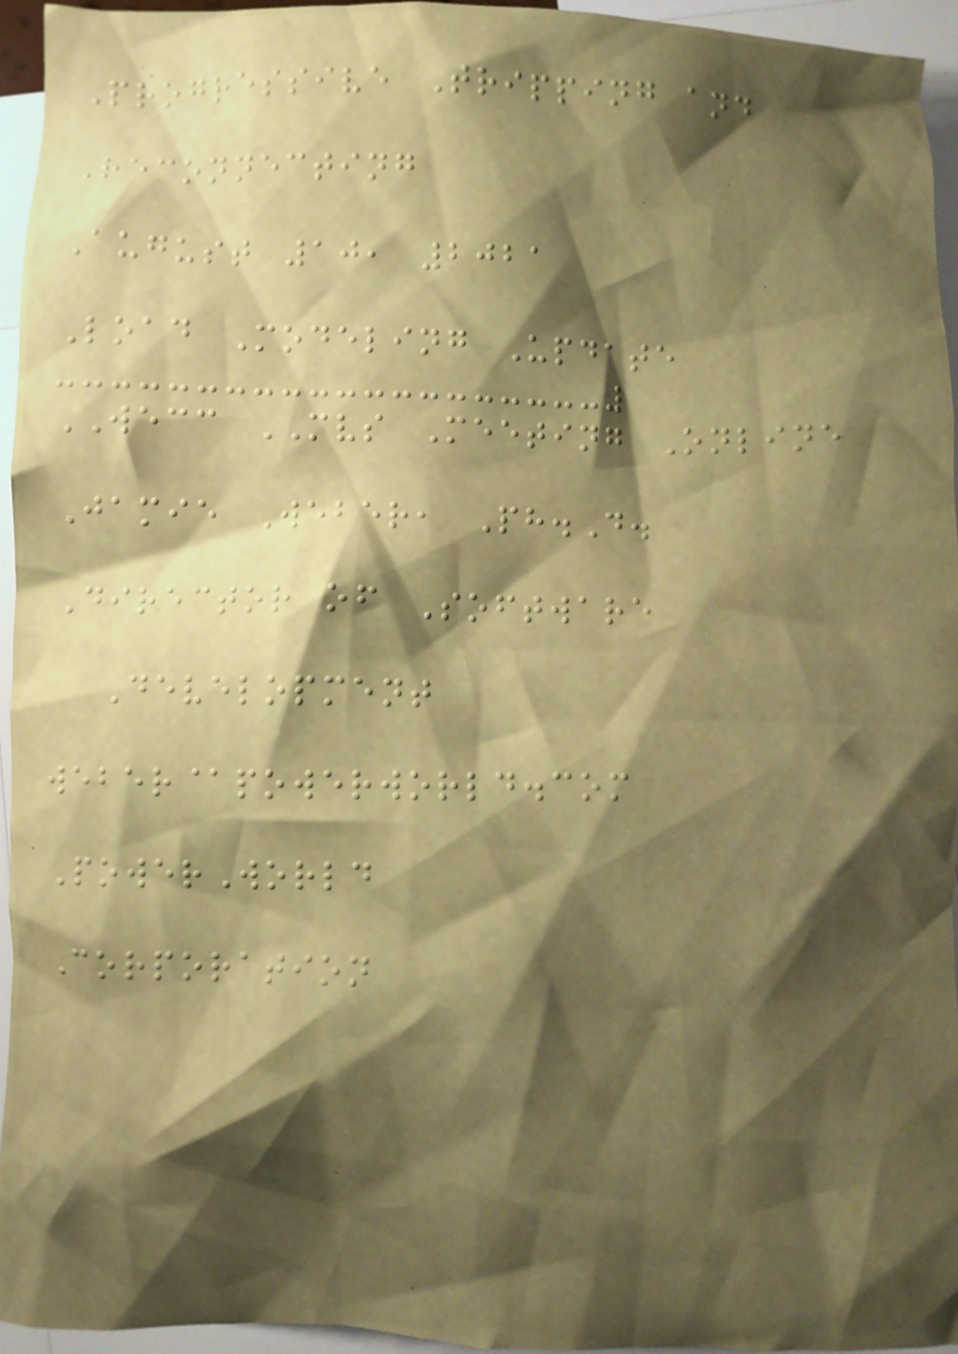Progressive Tripping and
Reconnecting
August 10, 2021
Load Modeling Update
WECC MVS Meeting Online
Jamie Weber, Ph.D.
Director of Software
Development
weber@powerworld.com
PowerWorld
Corporation
